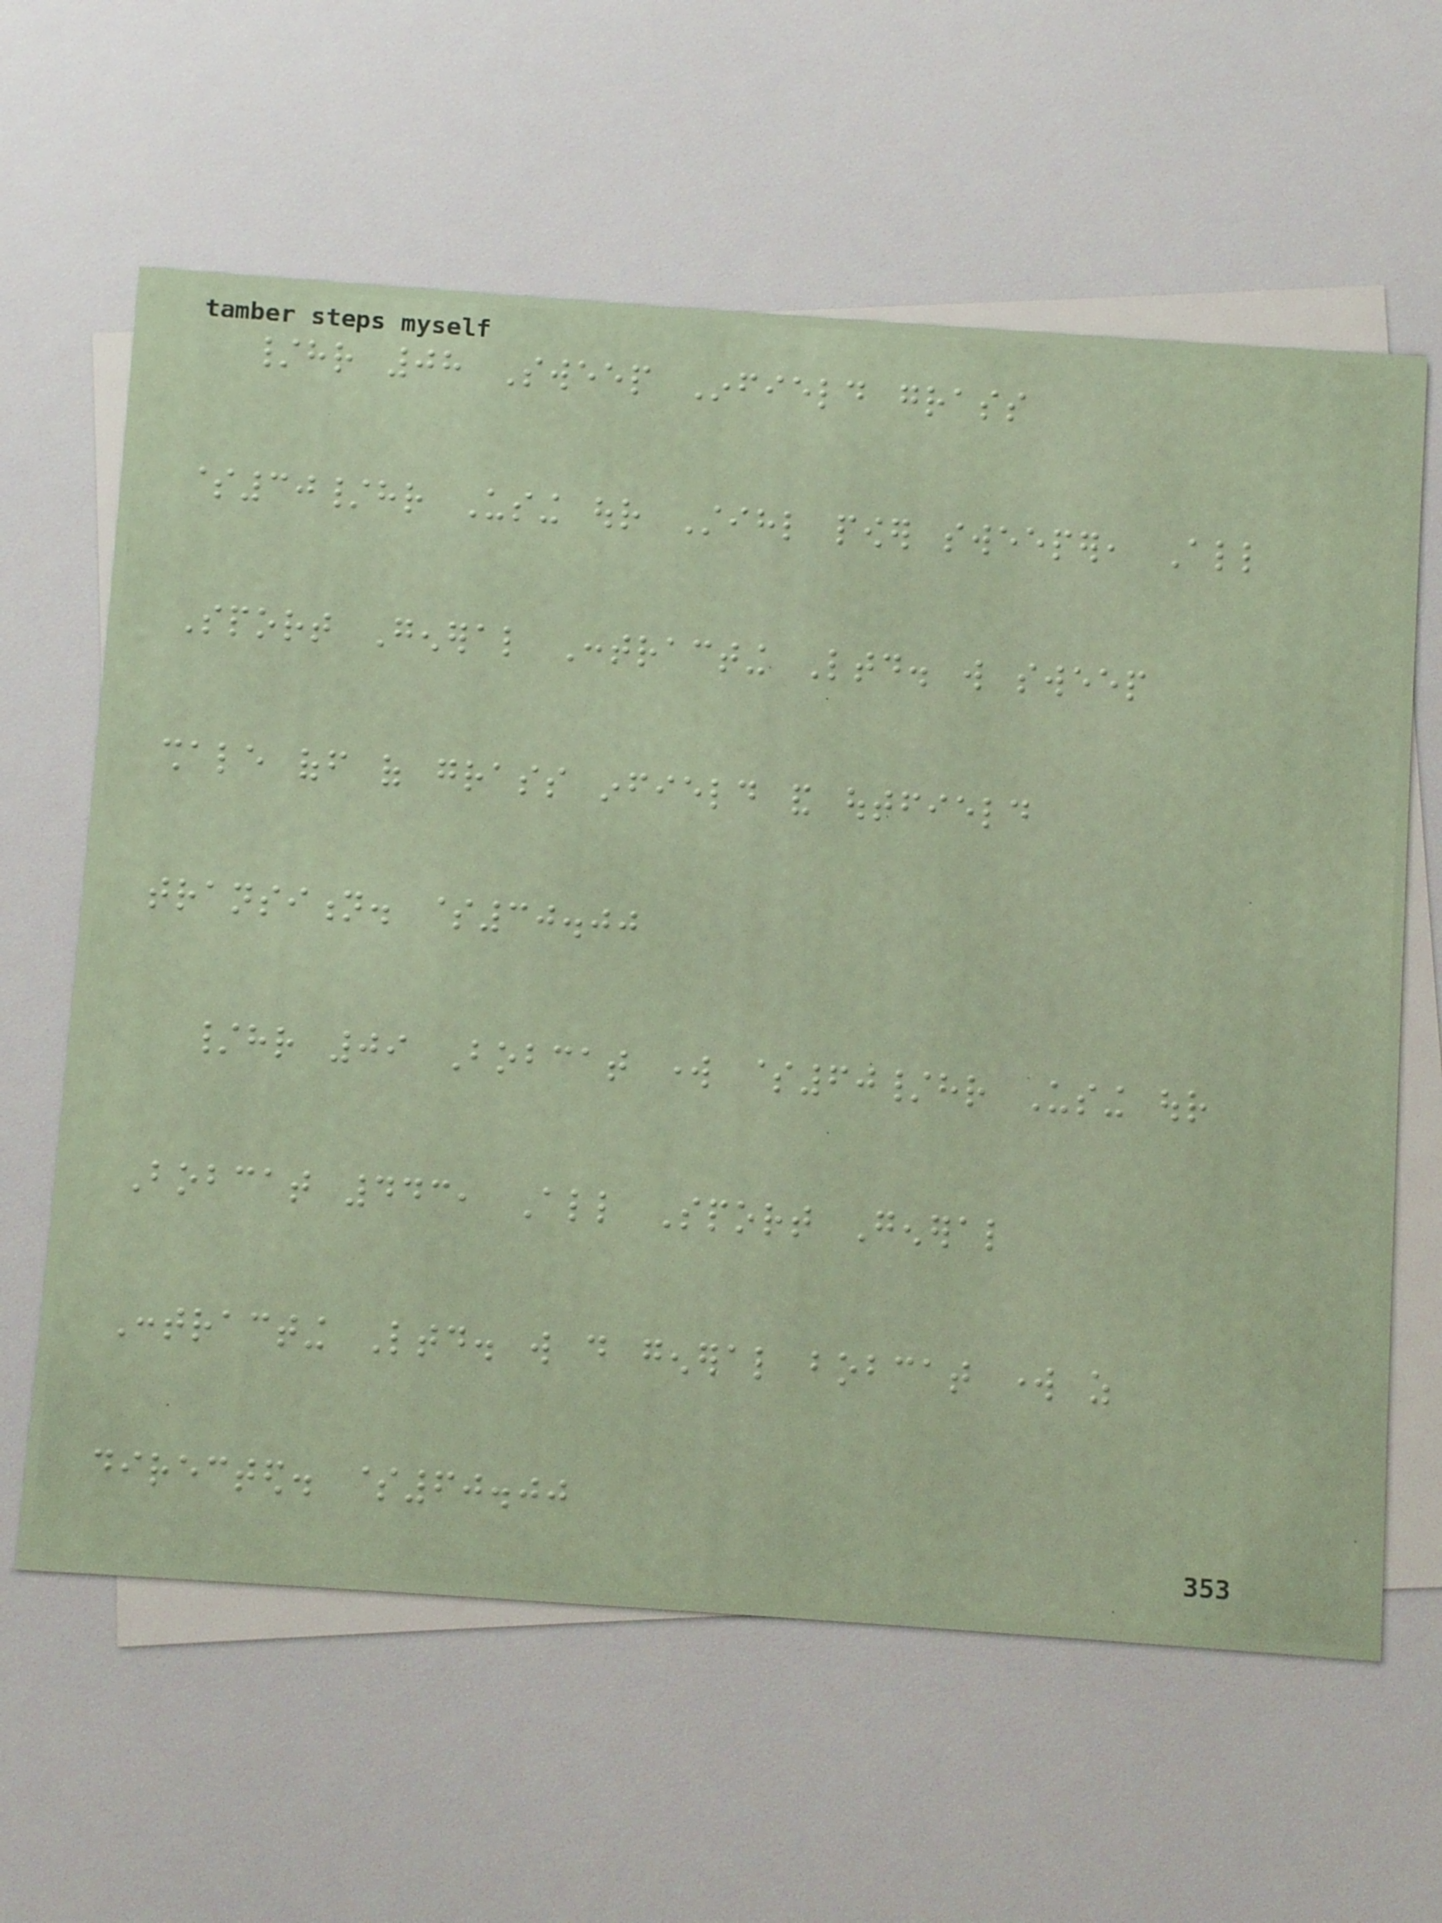/hr 08 Sweep Infield grass
$30/hr Using our Stihl power sweeper, All
Sport General Contracting Ltd. will sweep
shale off of grass infield and outfield
transition. $30.00
/hr 09 Bobcat work $60/hr Using our
Bobcat 443, All Sport General
Contracting Ltd. will do general bobcat work as
directed. $60.00
